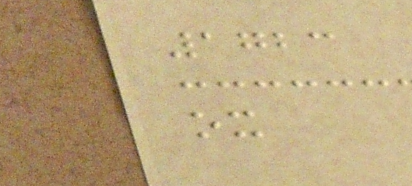1723
ox
